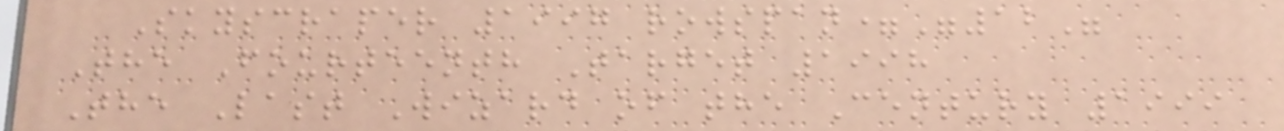Skyscraper 1997 rowspan="12"
The Fourteenth Target 1998
The Last Wizard of the Century 1999
